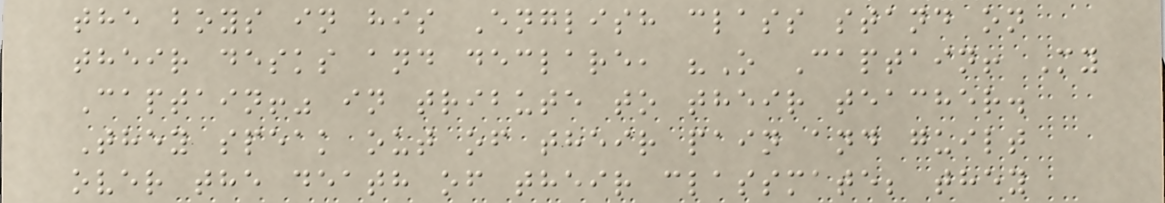the boys in his English class stand on
their desks and declare, "O Captain! My
Captain!" in tribute to their teacher.
They speak out of their pain and guilt
over the death of their classmate; they
